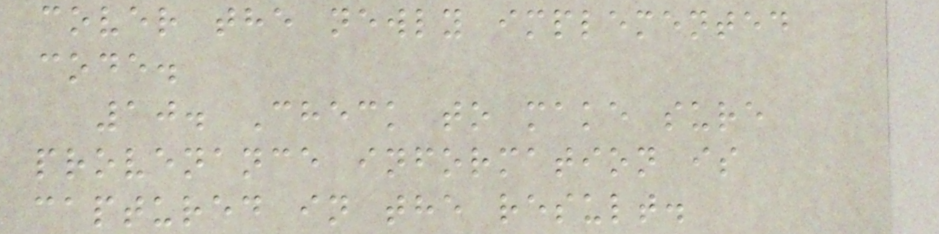cover the newly implemented
code.
10. Check to make sure
provenance information is
captured in the result.
